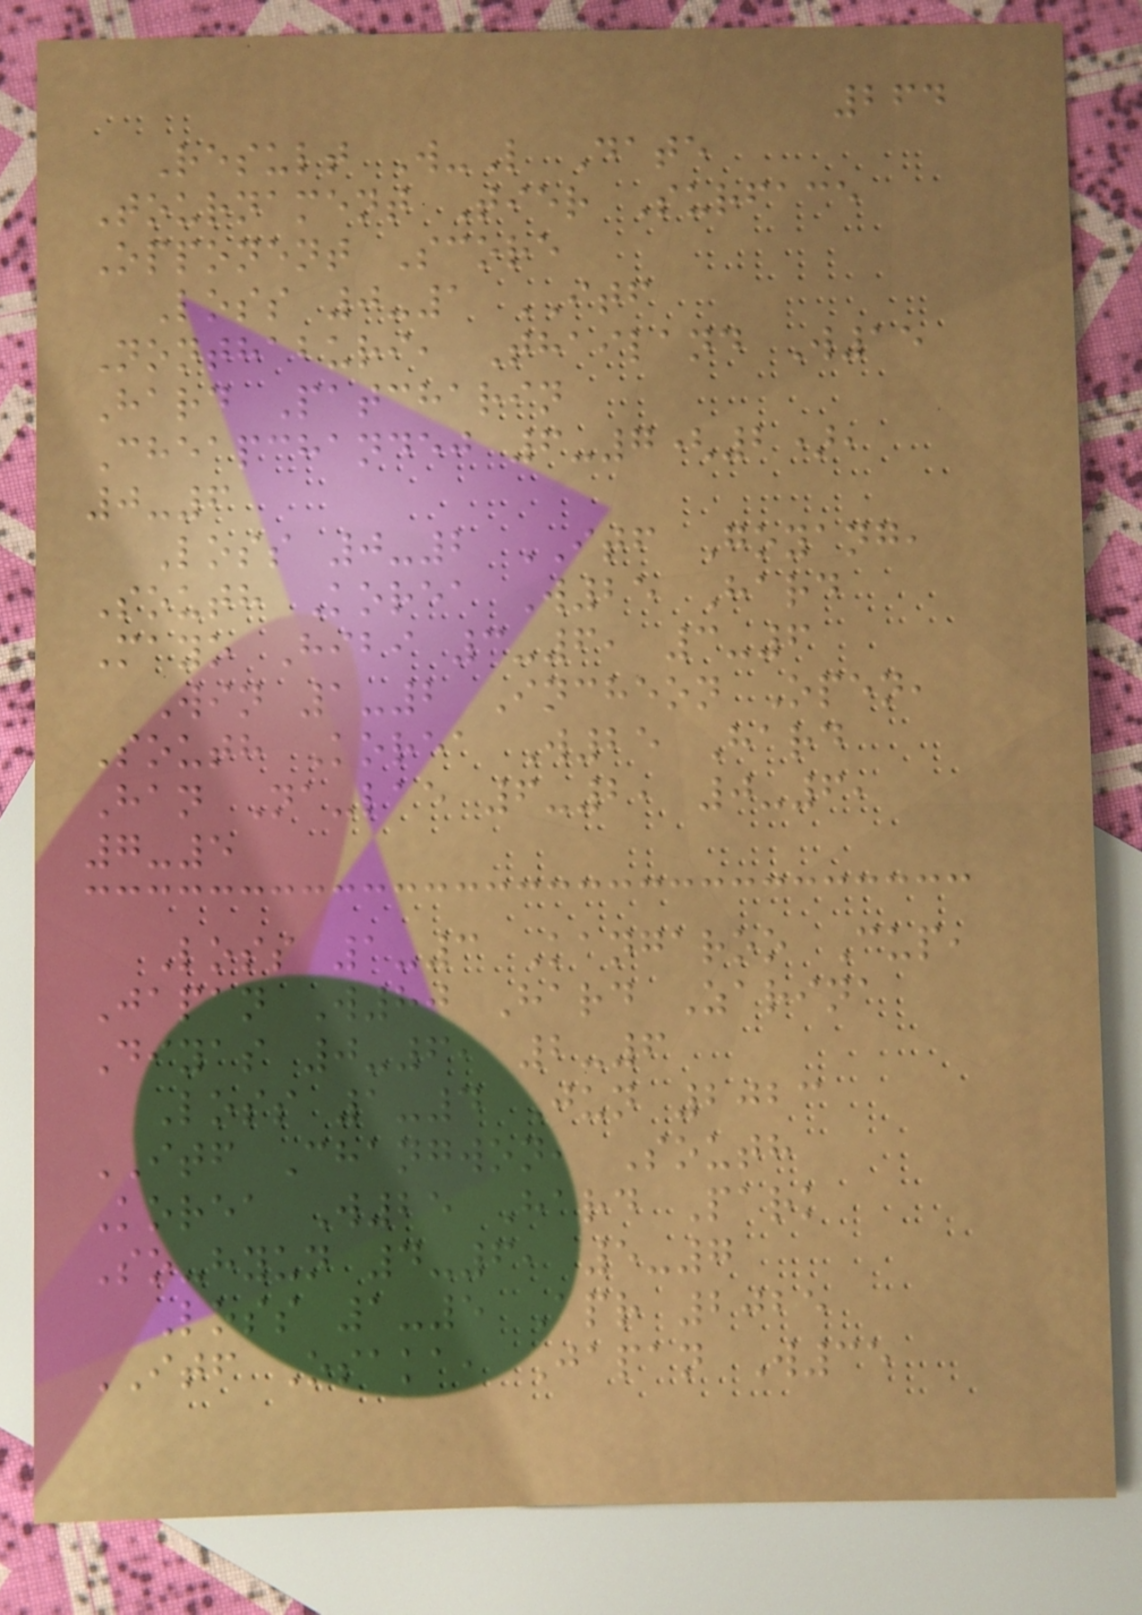264
Result W-L Date
Tournament Tier Surface
Opponent Score
Loss 0-1 ITF
Nonthaburi, Thailand W15
Hard Patcharin
Cheapchandej 6-7(2),
0-6
Loss 0-2 ITF Goyang,
South Korea W25 Hard
Mayo Hibi 3-6, 3-6
Win 1-2 Incheon Open,
South Korea W25 Hard
Han Na-lae 6-2, 0-6,
7-5
Loss 1-3 Kangaroo Cup,
Japan W80 Hard Zarina
Diyas 0-6, 2-6
Loss 1-4 Jun 2023
ITF Changwon, South
Korea W25 Hard Park
So-hyun 4-6, 5-7
Loss 1-5 Apr 2025
ITF Osaka, Japan W35
